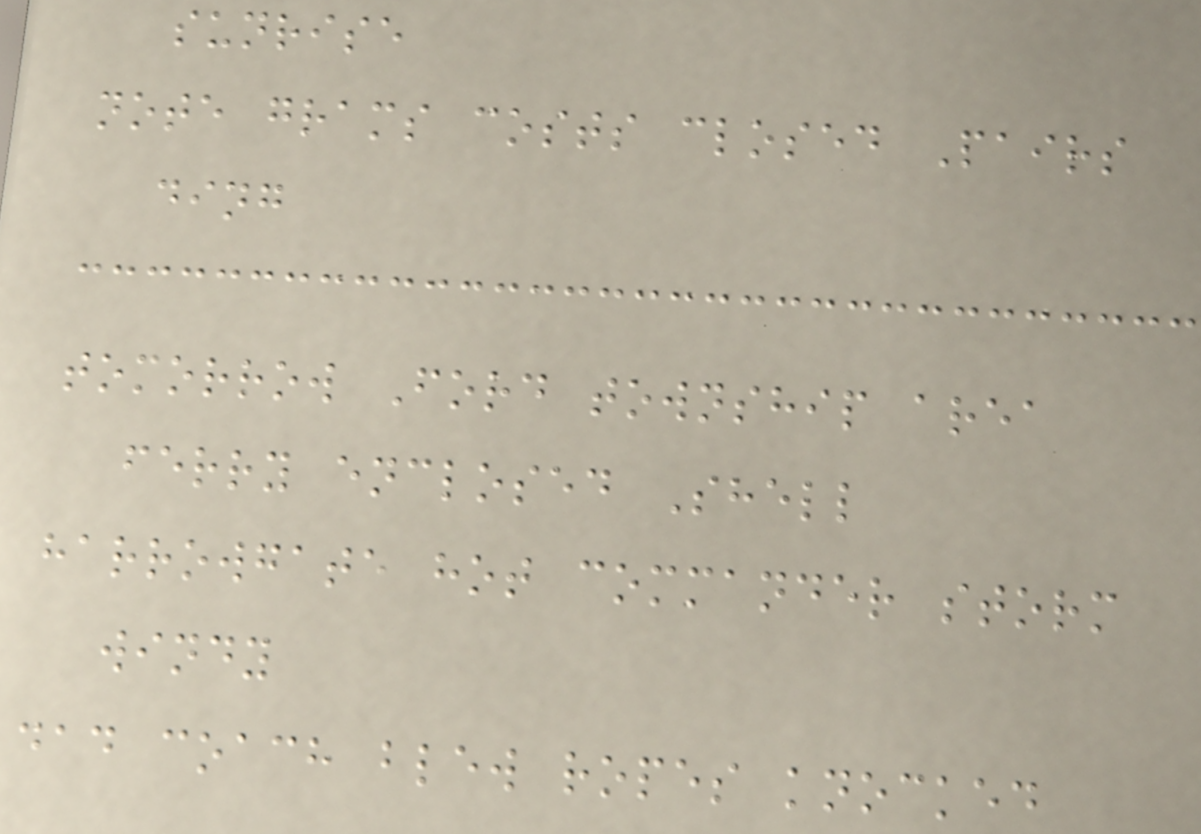sunrise
note grams costs closed Pairs
ding
tomorrow Ford township area
ferry enclosed Shell
harrowgate hot commander storm
windy
dad coach blew ropes knocked
